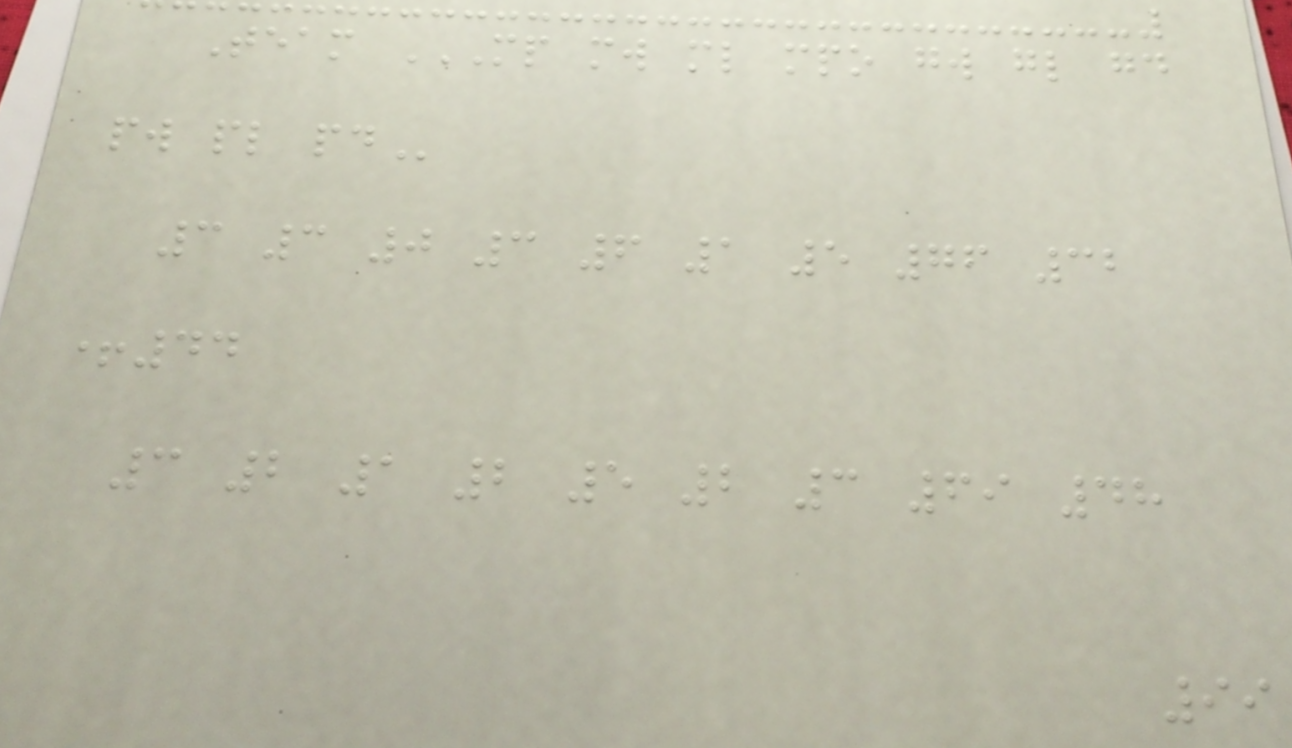Team MP MW ML MPO GW GL GD
PW PL PD
3 3 0 3 6 1 5 76 32
+44
3 2 1 2 5 2 3 69 48
99
